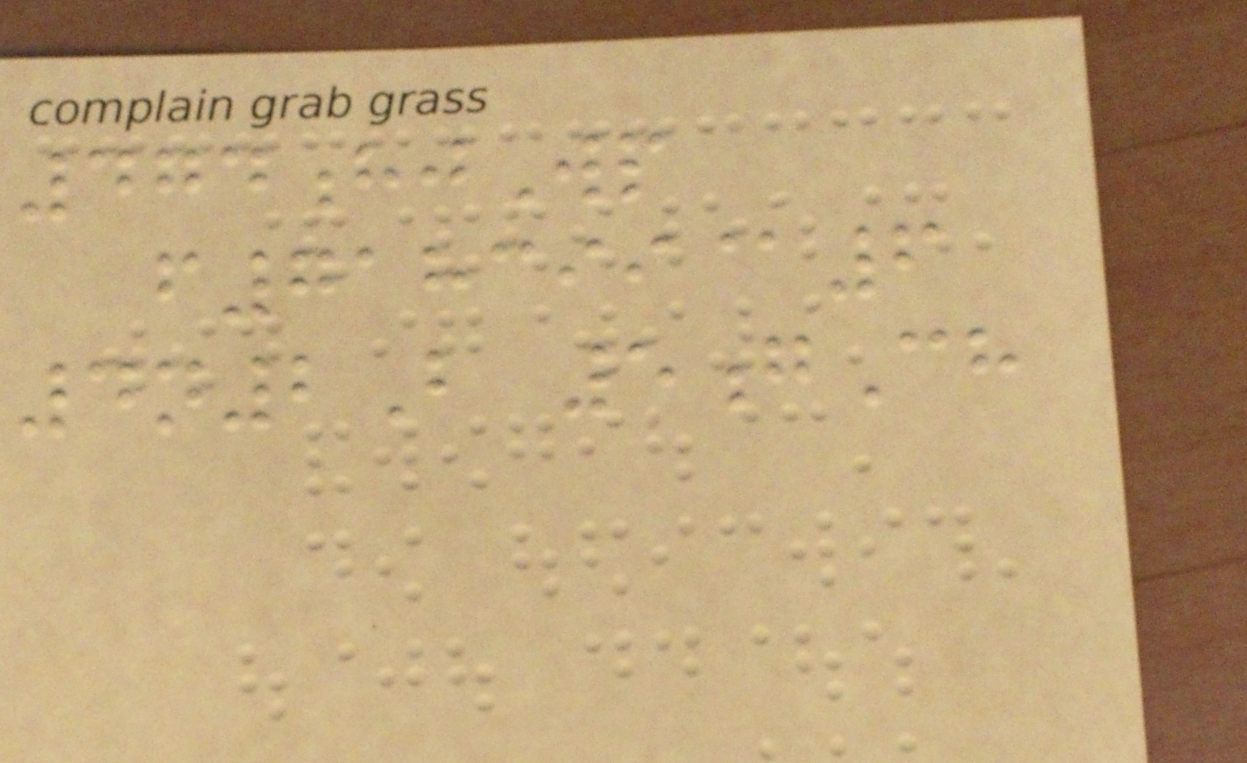474hjWp
f718399@6
4n2B 5gCh
